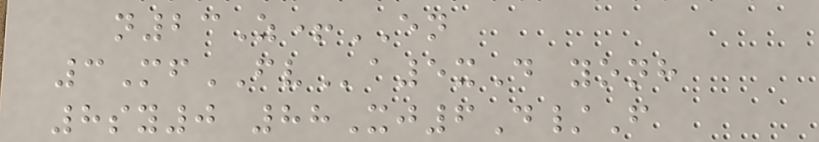n23Z+EN
3MfFVa5xD yonh
8sy0 88Xj6D/F
